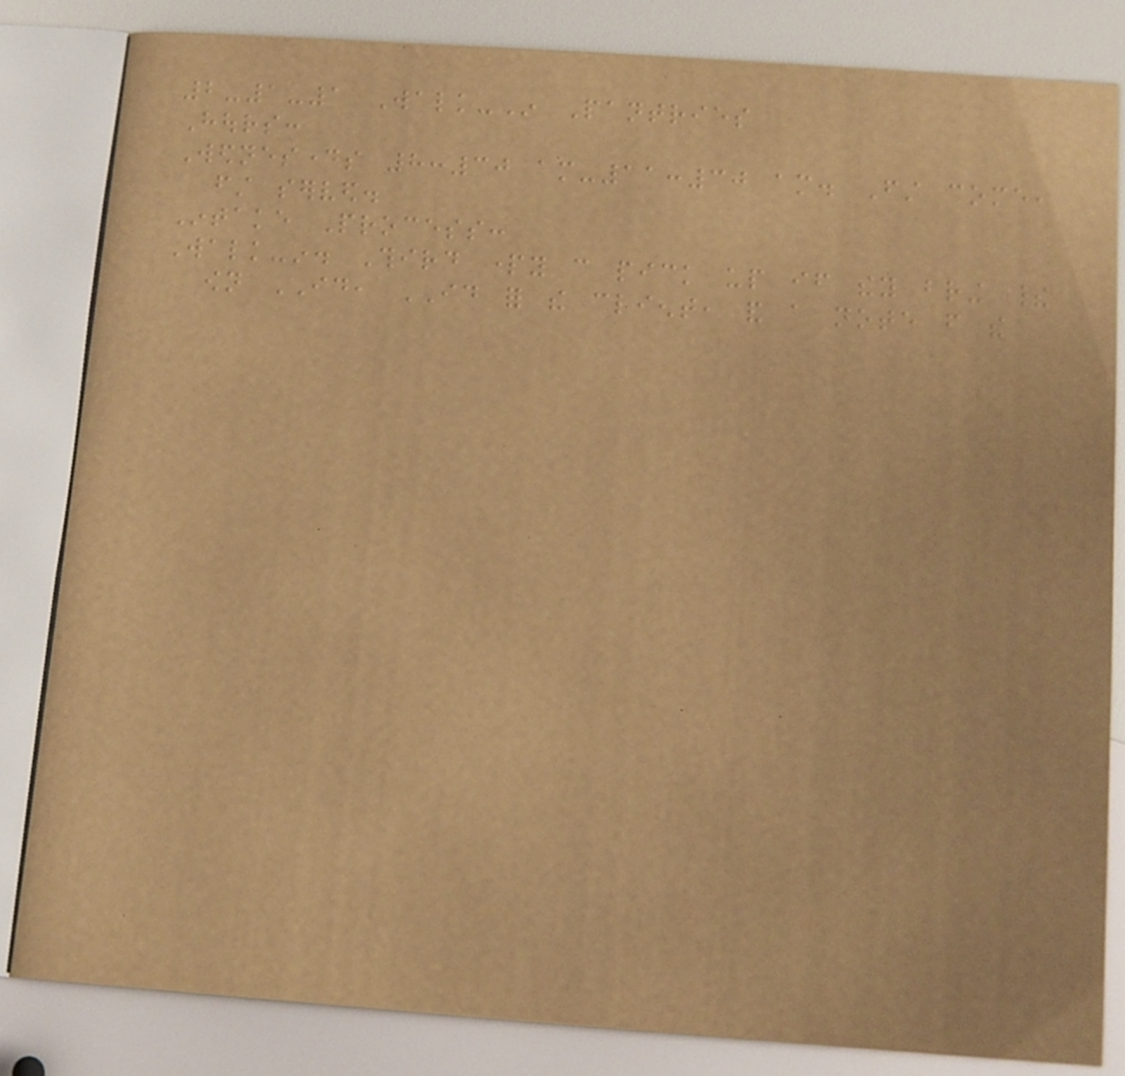2-1-1 Walk-In Pantries
Hours:
Wednesdays 8:30 am-11:30 am. First come,
first served.
Intake Process:
Walk-in. Third party can pick up if they bring their
own ID, ID for the client, and a note from the
